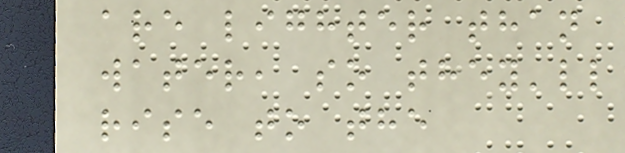are lighter than
water, so they'll
rise to the
